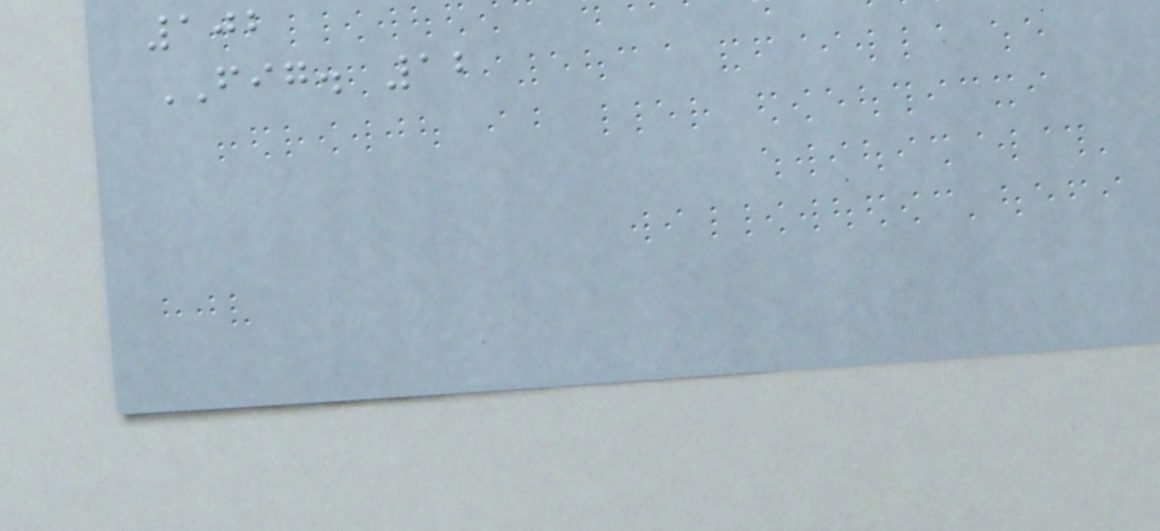102
FIG. 12
